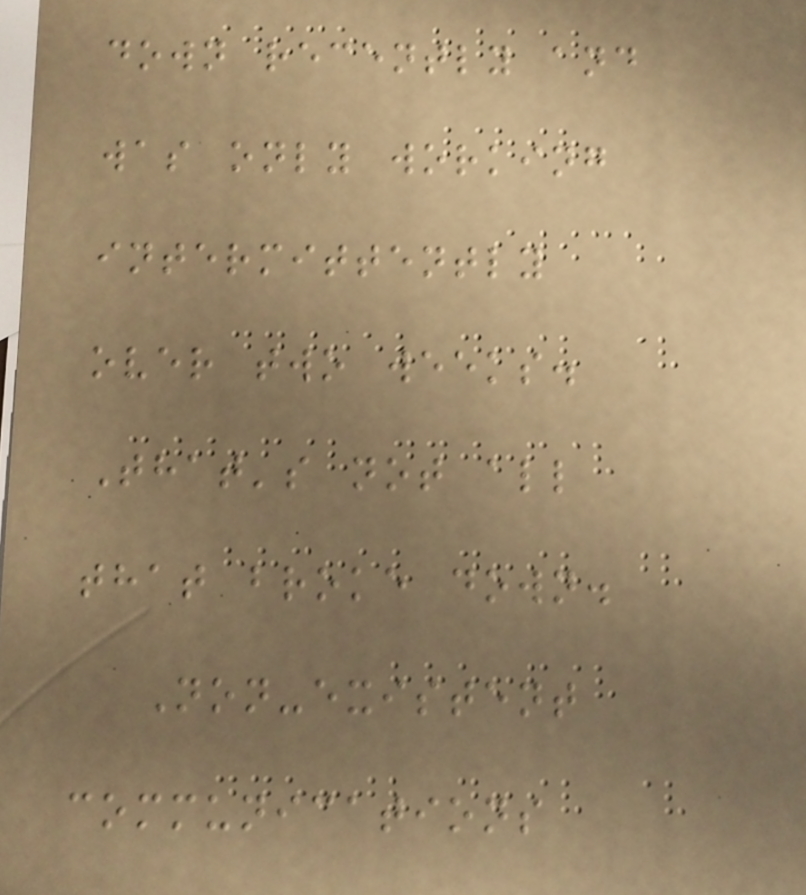down recently and
was only working
intermittently
over two weeks.
That's not all
that broke down.
Non-existent
communications
